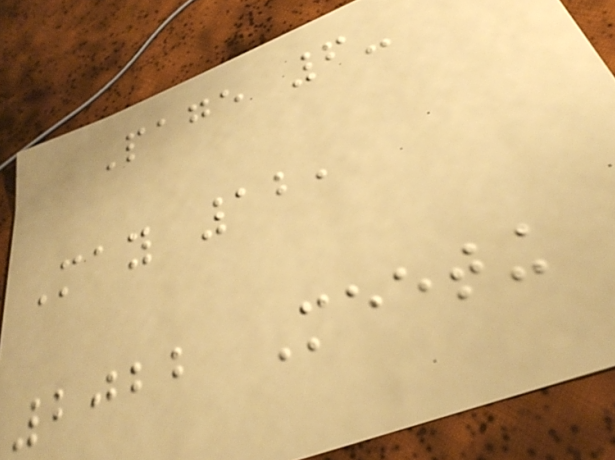Page 6-
May 12,
2022 Meeting
